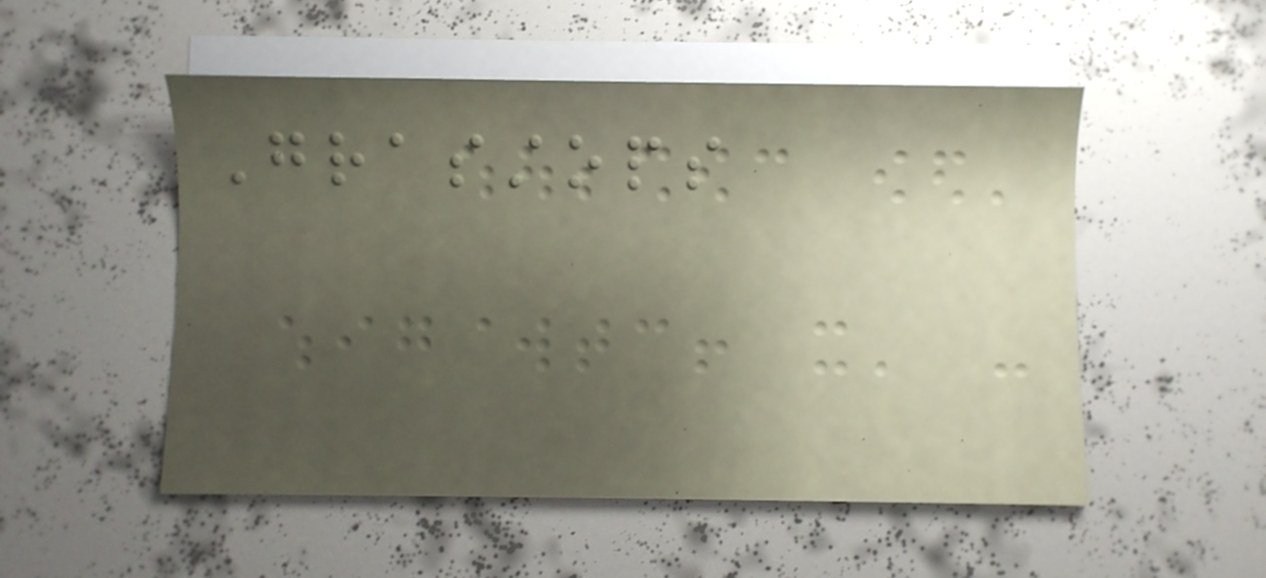Grasstops
